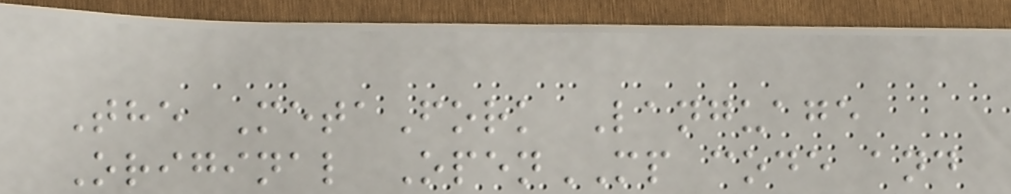The MetaFork Language
Original OpenMP code and
